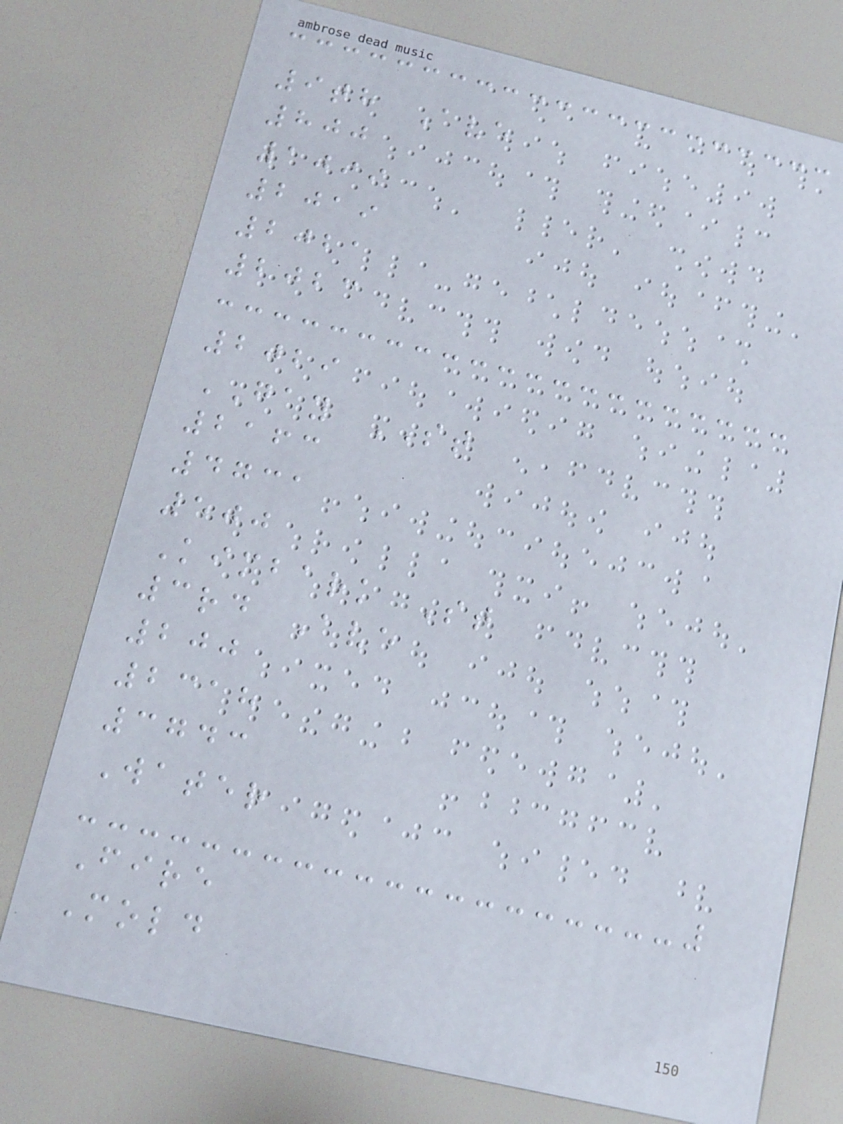9th Ave
800
1099
2019
2021
2023
2029
GAY ST
2163
4731
500
Kimbark St
3rd Ave
200
2318
3743
Water
Fire
Mold
